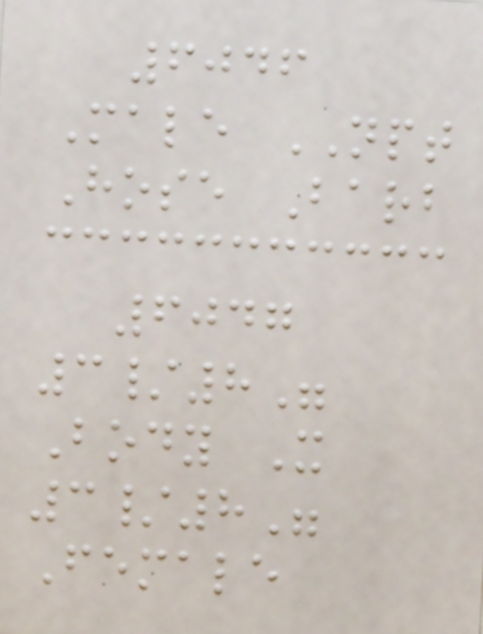6046
Male NPT
Hose Barb
6047
3/8"
Body X
3/8"
Female
